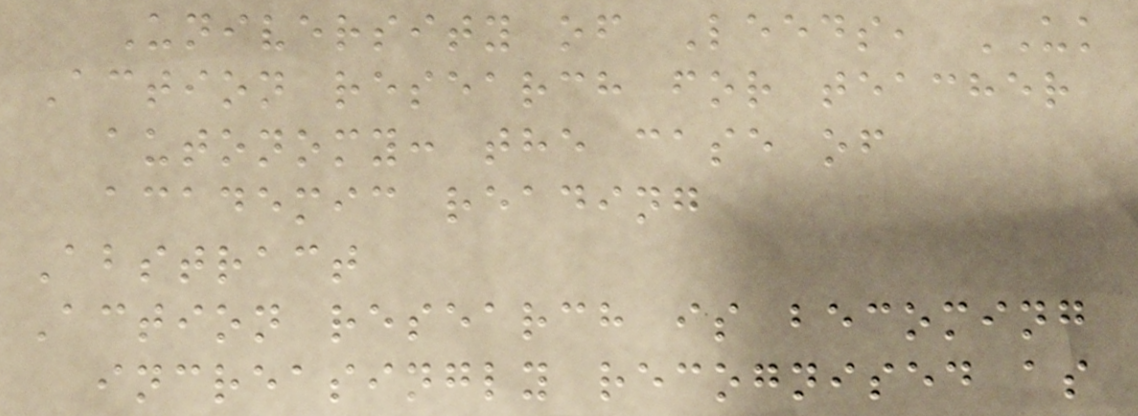University of Leeds, UK
Action research for teacher
autonomy: the case of
academic reading
Abstract
Action research is becoming
increasingly recognised as
